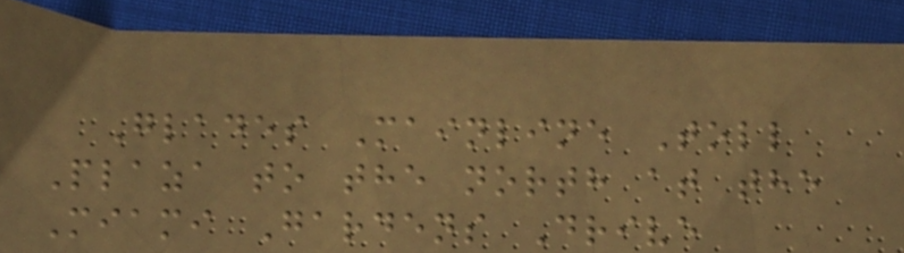Glades Mainline Toll
Plaza to the north at the
Miami Gardens Drive
